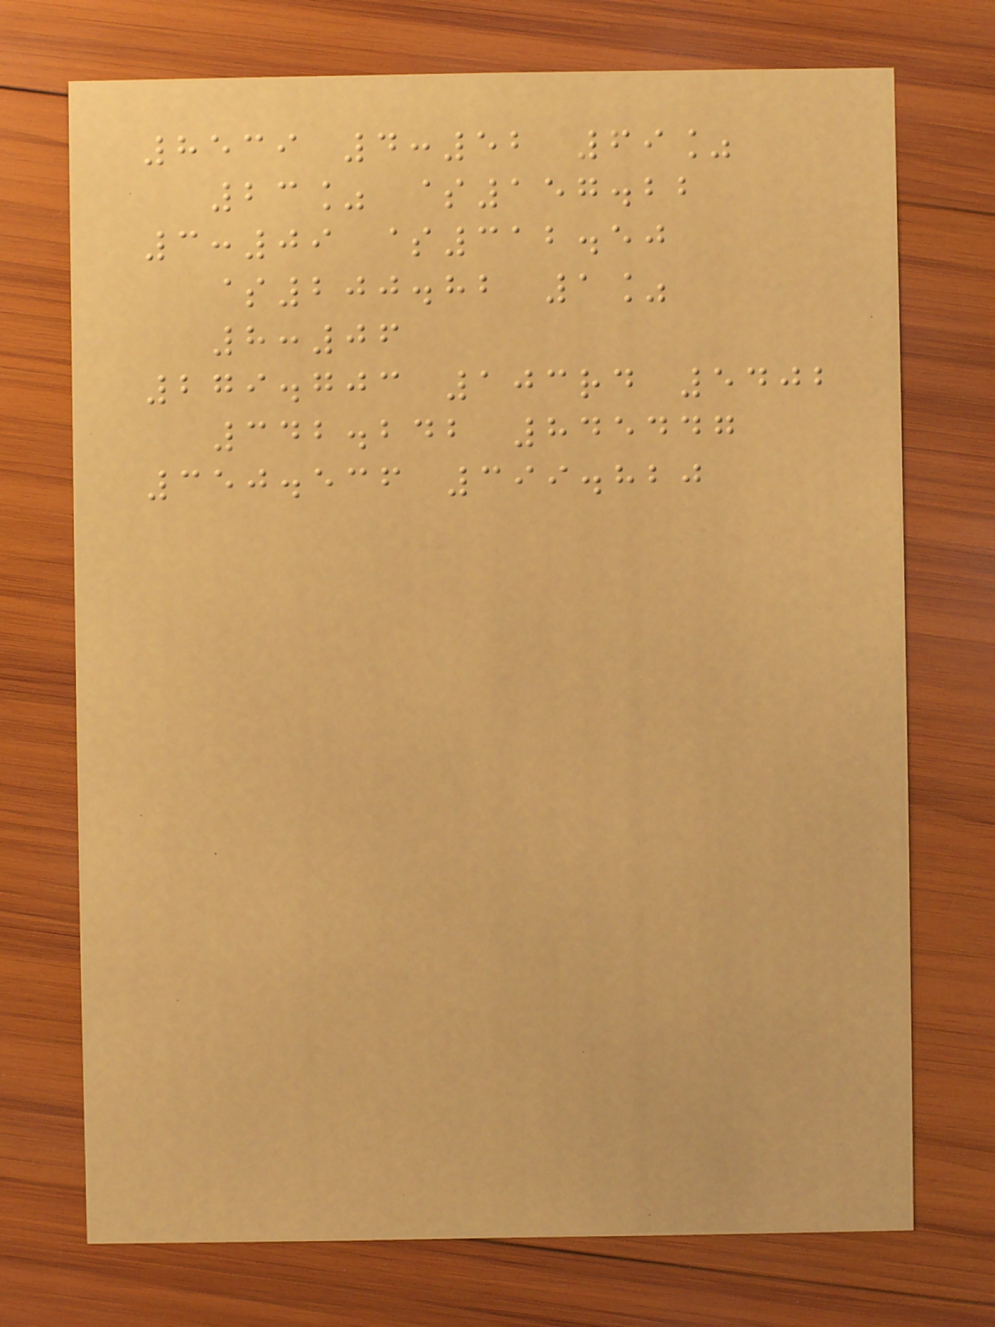8539 4:52 69%
23% $157.22
3:09 $312.50
$200.82 1%
8:06
279.703 103rd 5402
342.242 845447
350.536 399.820
